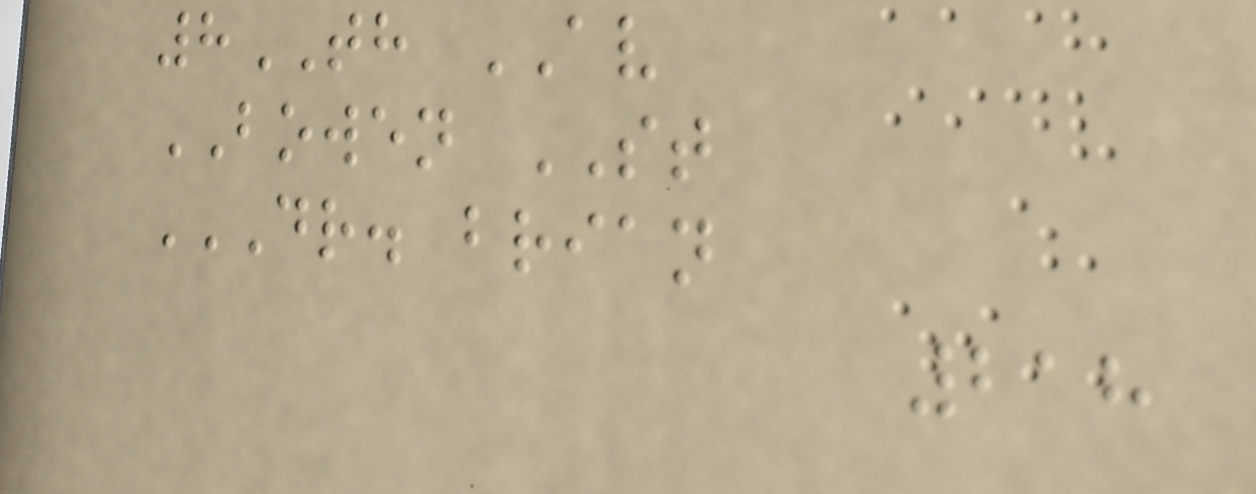8TH AV
BOWEN ST
DR. BRIAN
218
